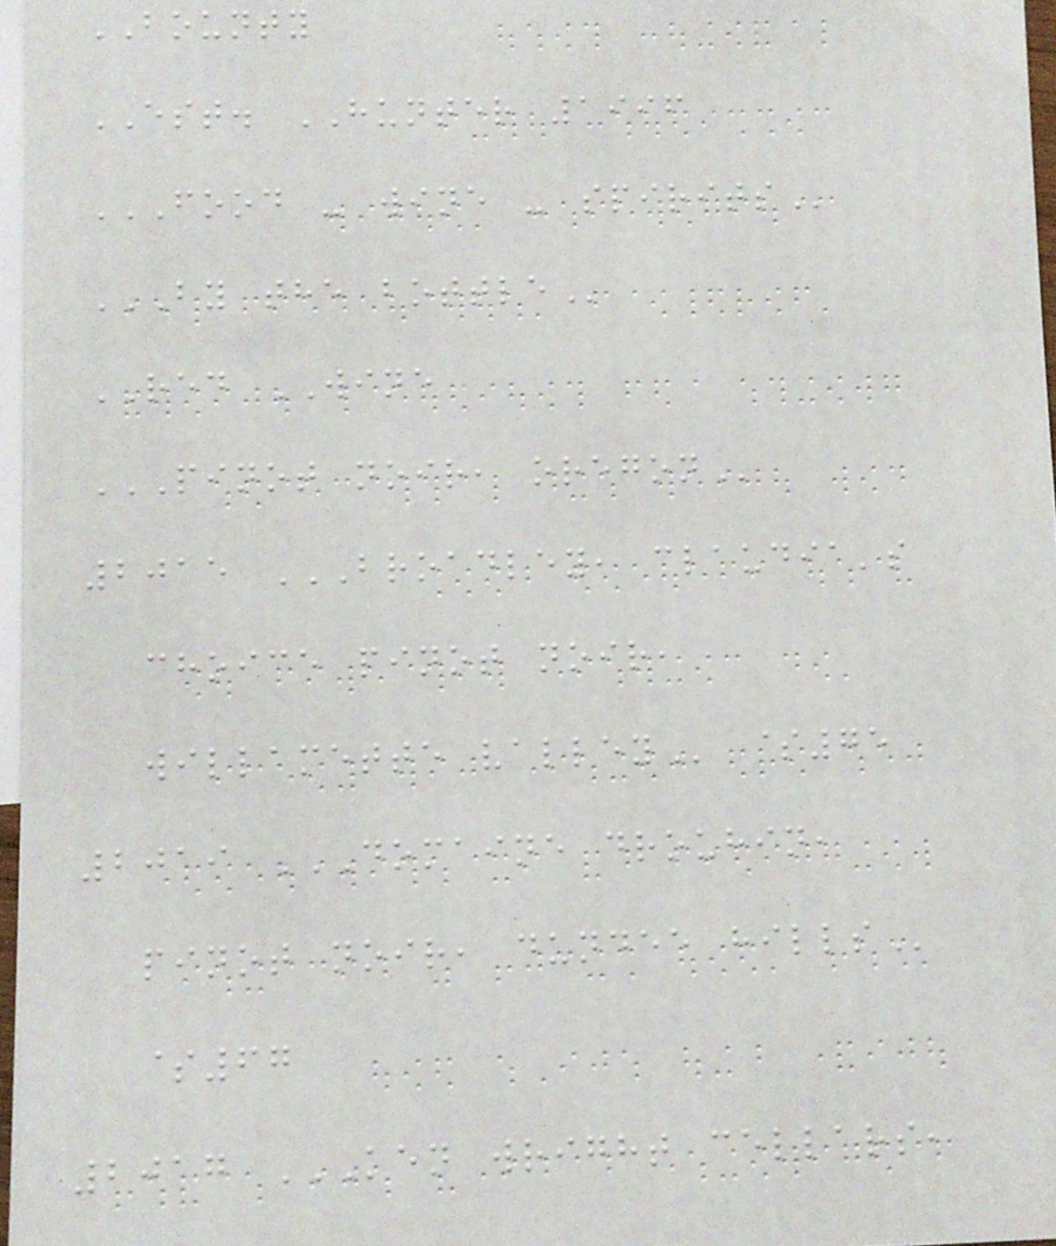BOUNTY
EST. HUNTER 1996
FOOD - WINE - SPIRITS
BY THE BOTTLE
RED WINE
PINOT NOIR, OREGON
2015 BROADLEY, CLAUDIA'S
CHOICE PINOT NOIR,
WILLAMETTE VALLEY $75
2019 DOMAINE DROUHIN,
PINOT NOIR, DUNDEE HILLS
$67
2017 KEN WRIGHT CELLARS,
